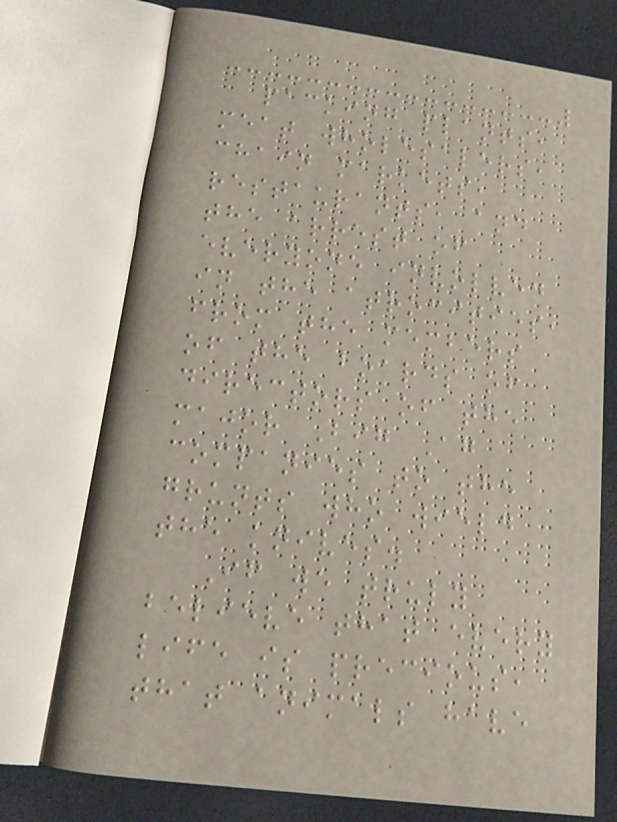packing plants,
meat wholesalers,
chain markets,
restaurants, and
the arrest of
everyone involved
in the atrocities,
from the members
of the boards of
directors of the
major Big Ag
companies to the
grunts who wield
the knives.
If we truly
believe that every
life is precious,
that animals have
